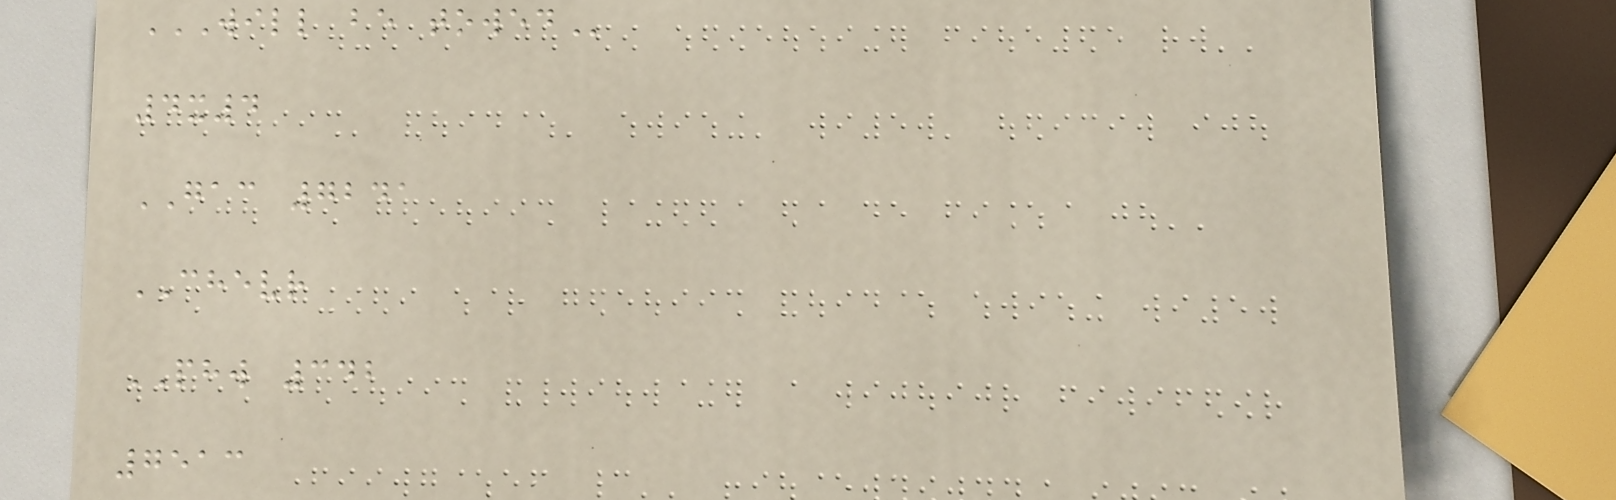WILL BE TOWED
4x4
GAC 7241
CHEVR
PHW 342
7513
